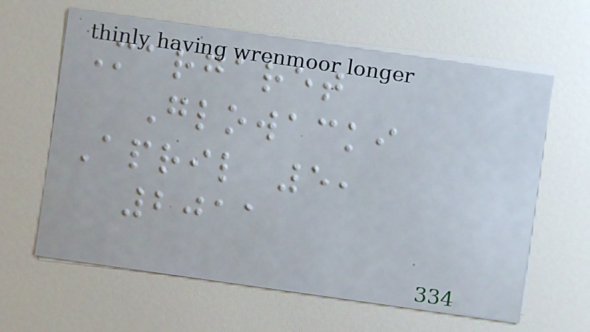Margaret
Glowacki
April 5,
2011
